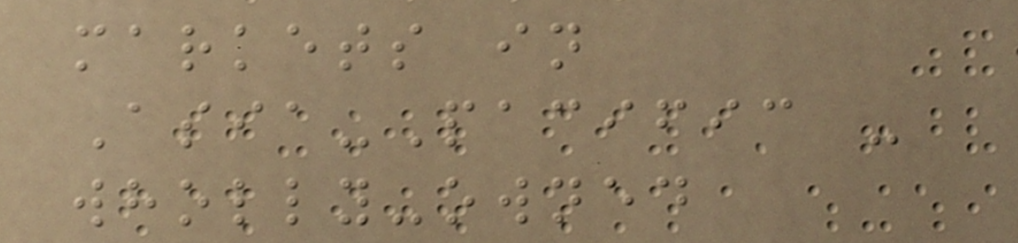markets in
Asia-Pacific -
wholly-owned
